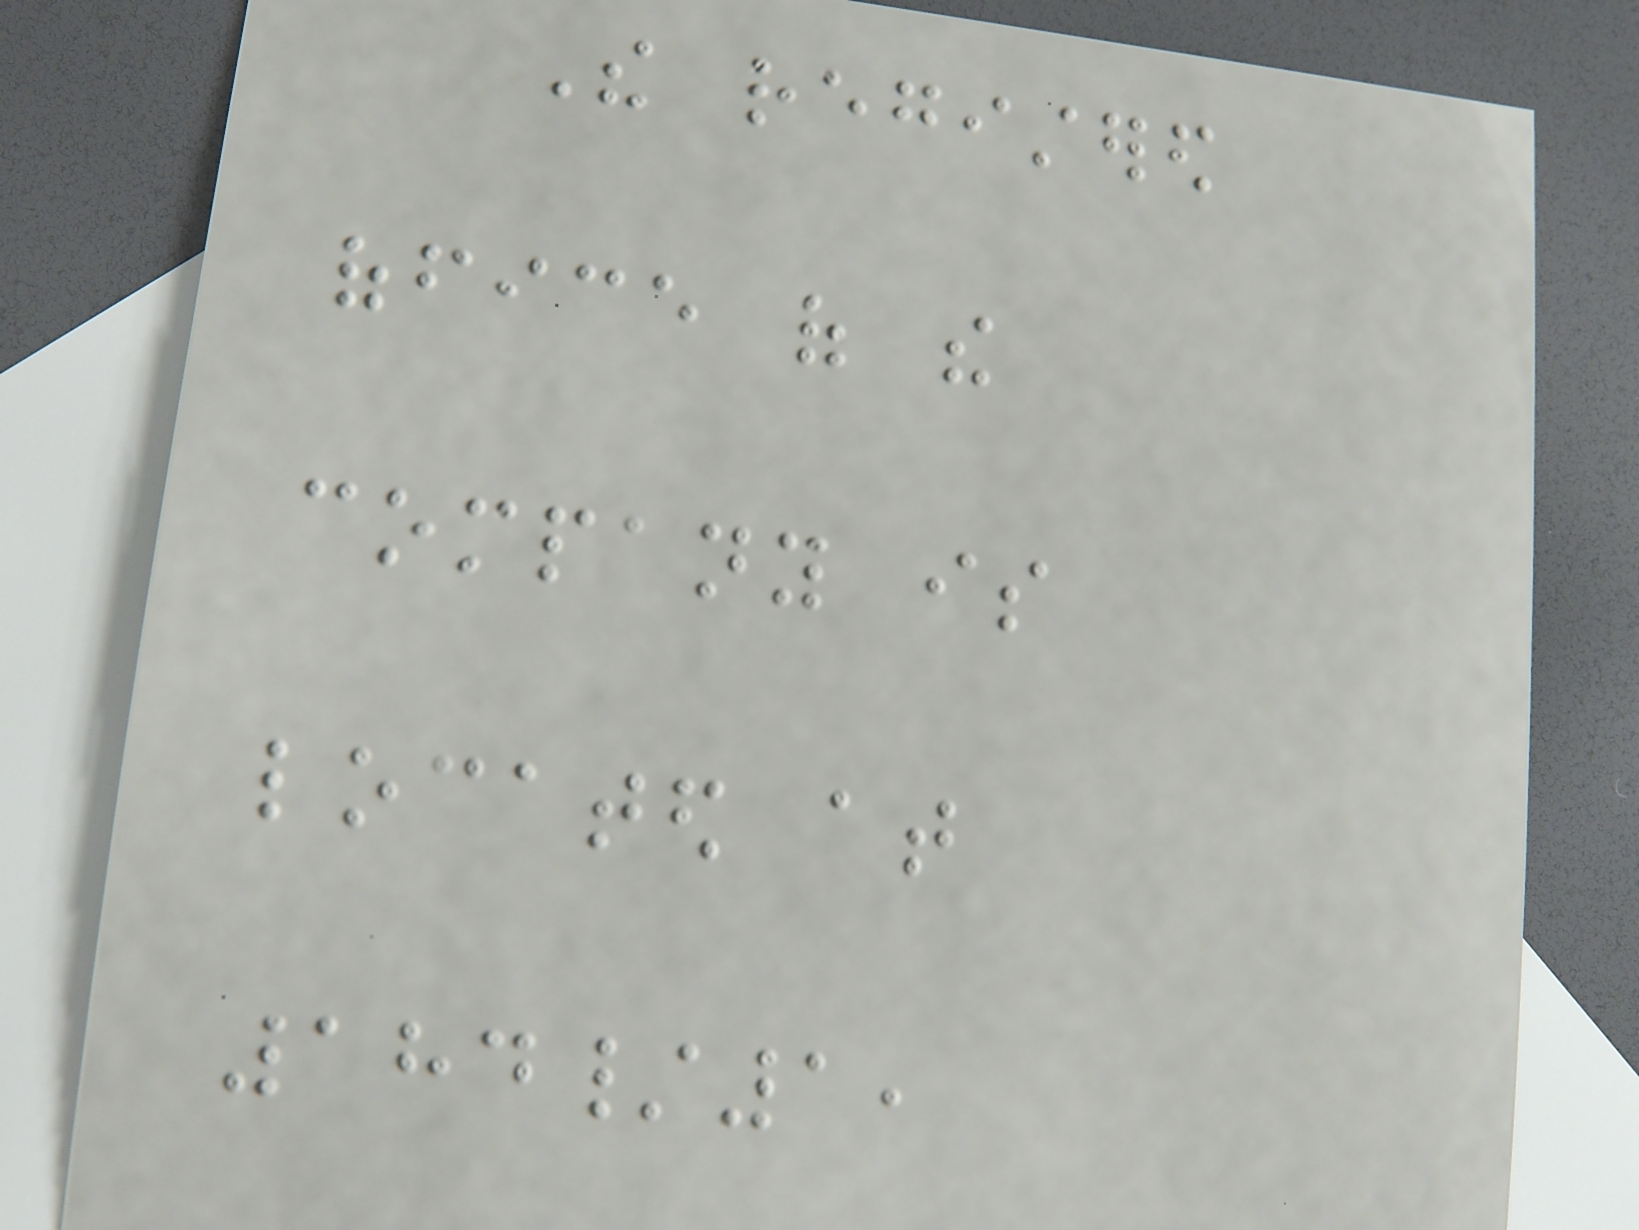The registered
office of the
company is
located at
184/1,
